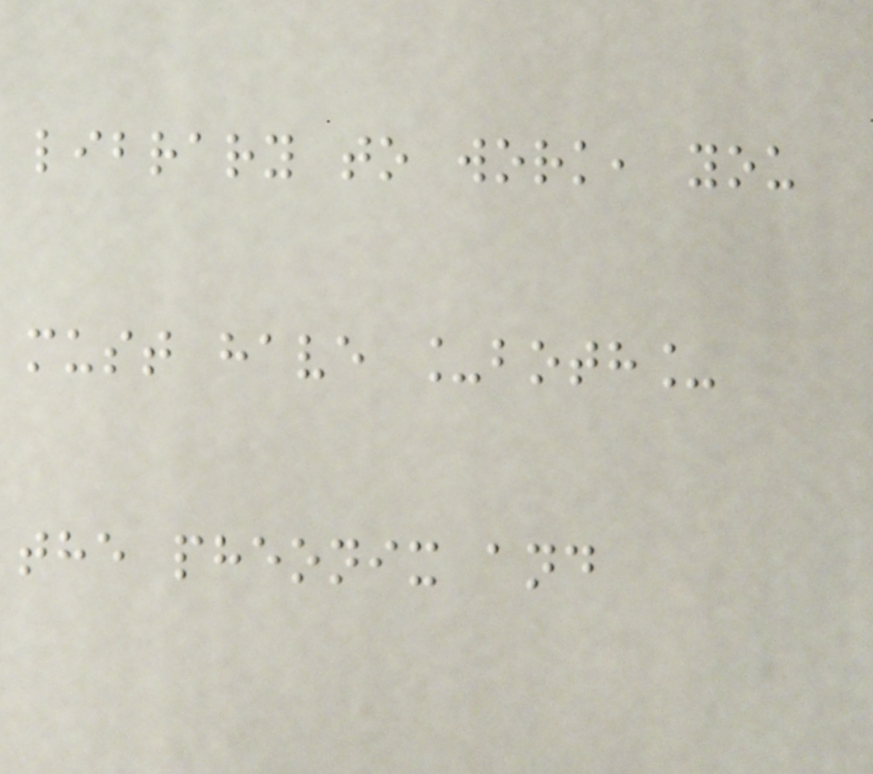library to work, you
must have _both_
the pheonix and
